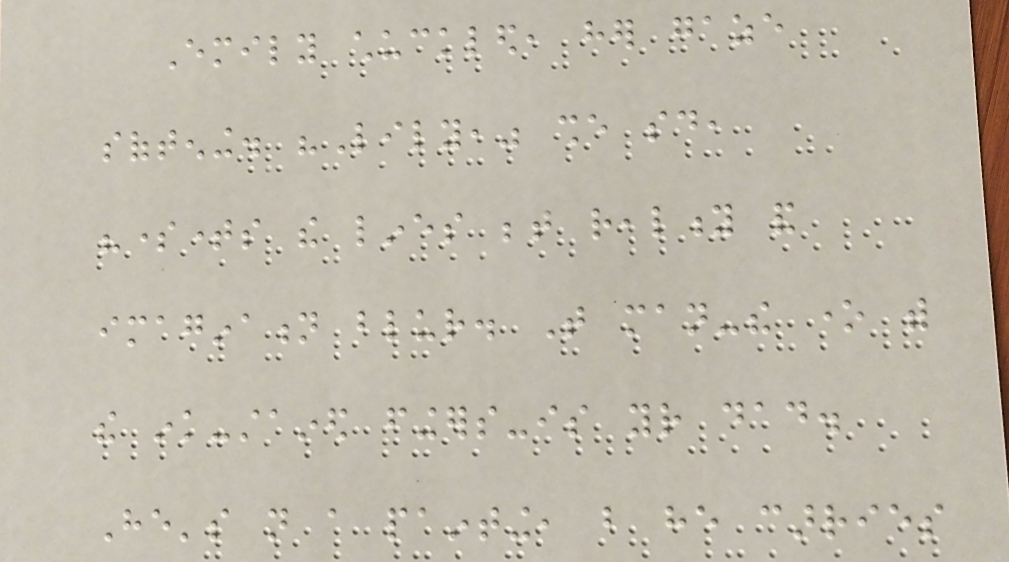Emily chuckled, her gaze
softening. "Lily," she said,
"sometimes the lines between reality and
imagination blur. That man-the one with
the ink-stained fingers-is your dad.
He's not a painting, but he carries
